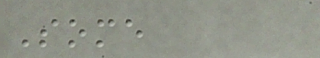Some
